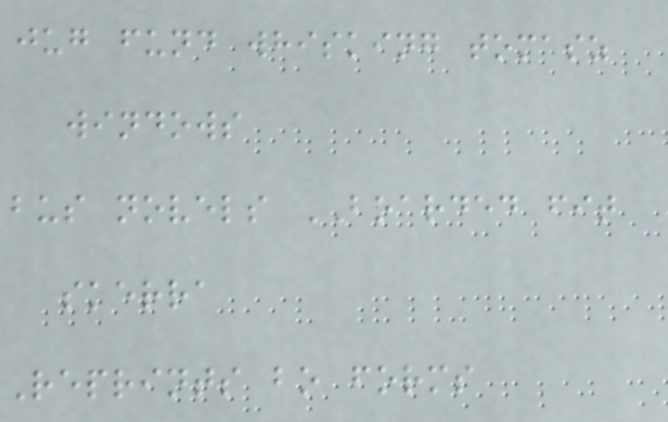jug fund whisking tomasz
windows
bus novels BOARDED fit
skerra
Reprints bo forms
